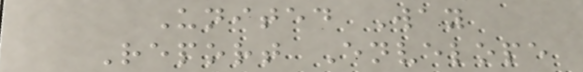United Way
Report Envelope
